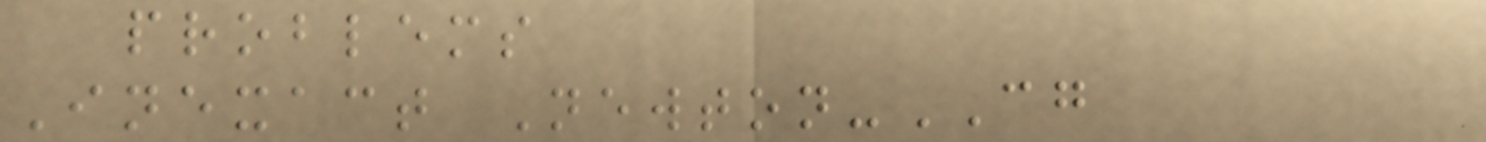problems
Inexact Newton-CG
